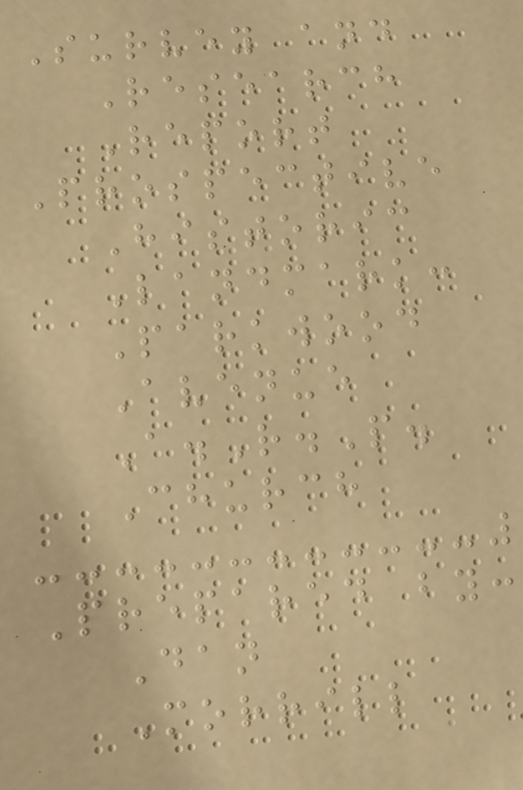Survey and
Research
Report
Prospective
Historic
Landmark:
Parkwood
Avenue
A.R.P.
Church
Prepared by:
Dan
Morrill
